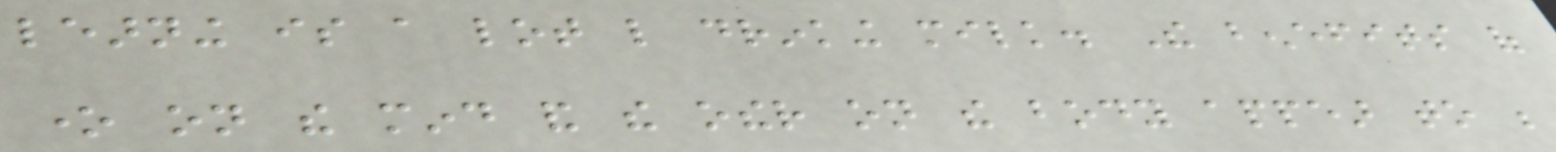learning is a lot like drinking milk. The benefits of
one on the mind and the other on the body appear to be
